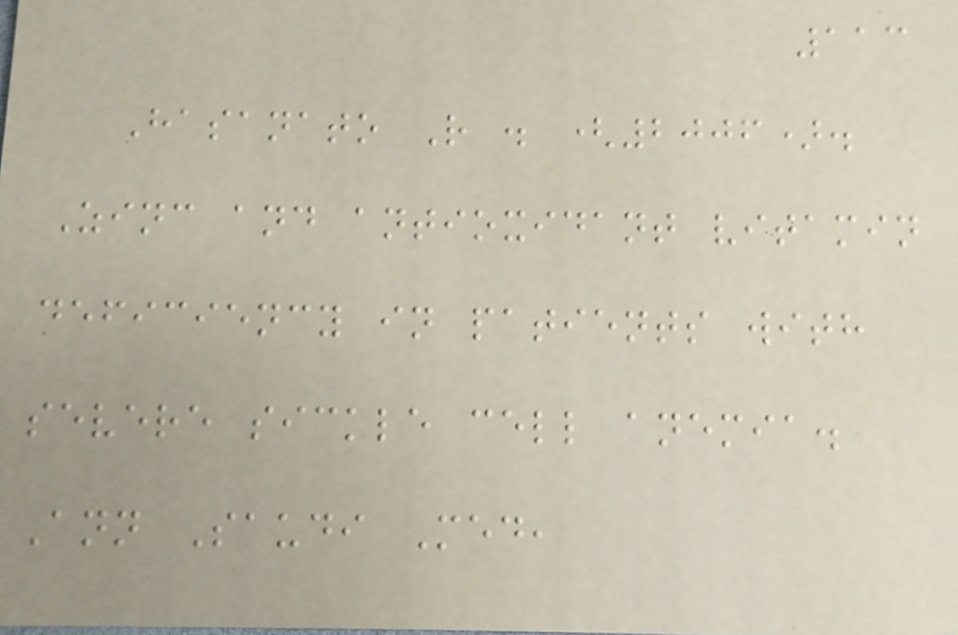113
Hasanato R . (2006).
Zinc and antioxidant vitamin
deficiency in patients with
severe sickle cell anemia.
Ann Saudi Med,
